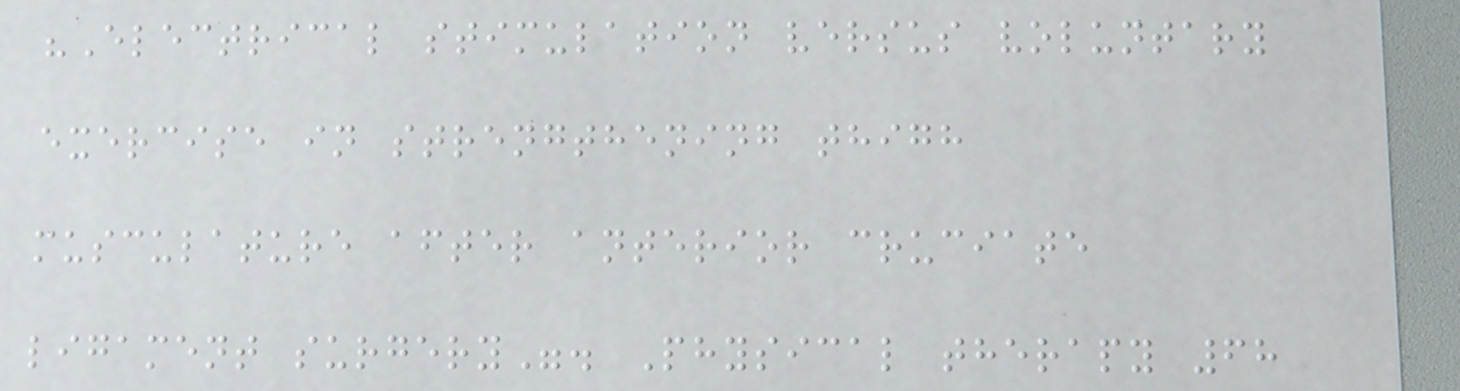"Electrical stimulation versus voluntary
exercise in strengthening thigh
musculature after anterior cruciate
ligament surgery". Physical therapy 68
